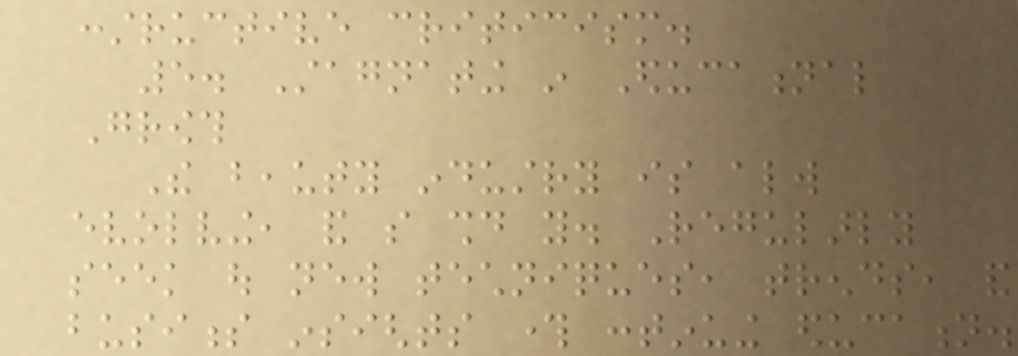constructive criticism.
5. Stagnating in Educational
Growth
The beauty industry is always
evolving, and so should you. Regularly
seek out new techniques, trends, and
business insights through continuing education.
